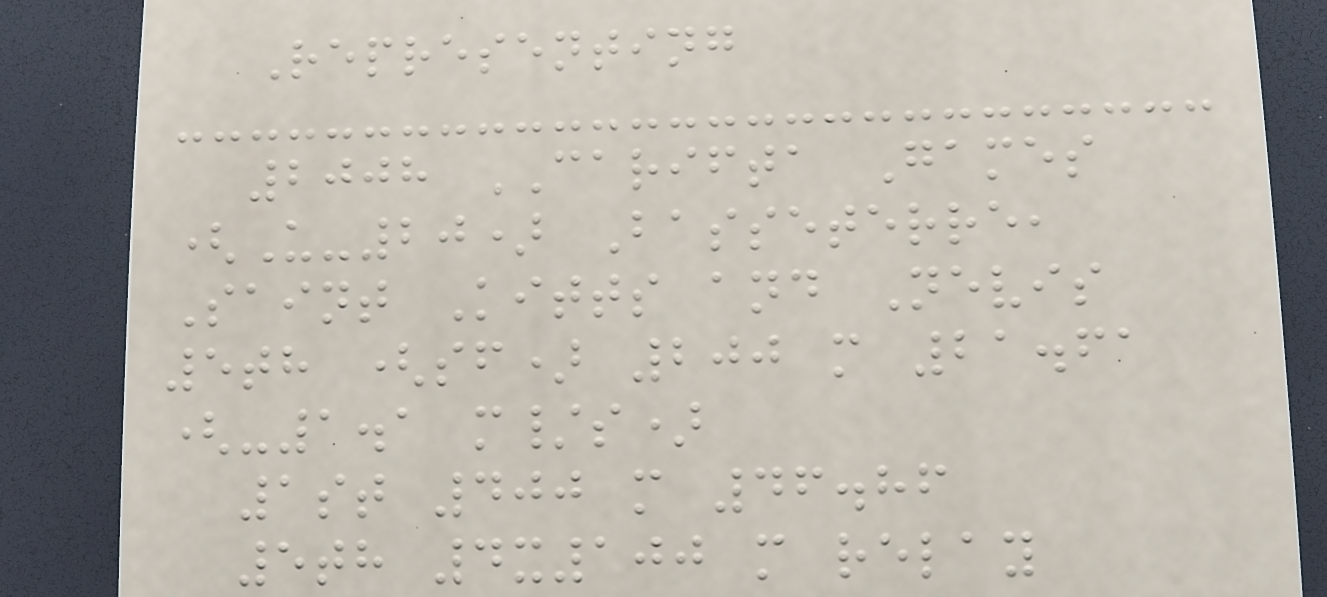Representing
2008 CARIFTA Games
(U-20) Basseterre,
Saint Kitts and Nevis
5th (sf) 200 m 21.61
(-1.1 m/s)
1st 400 m 46.86
5th 4x100 m relay
